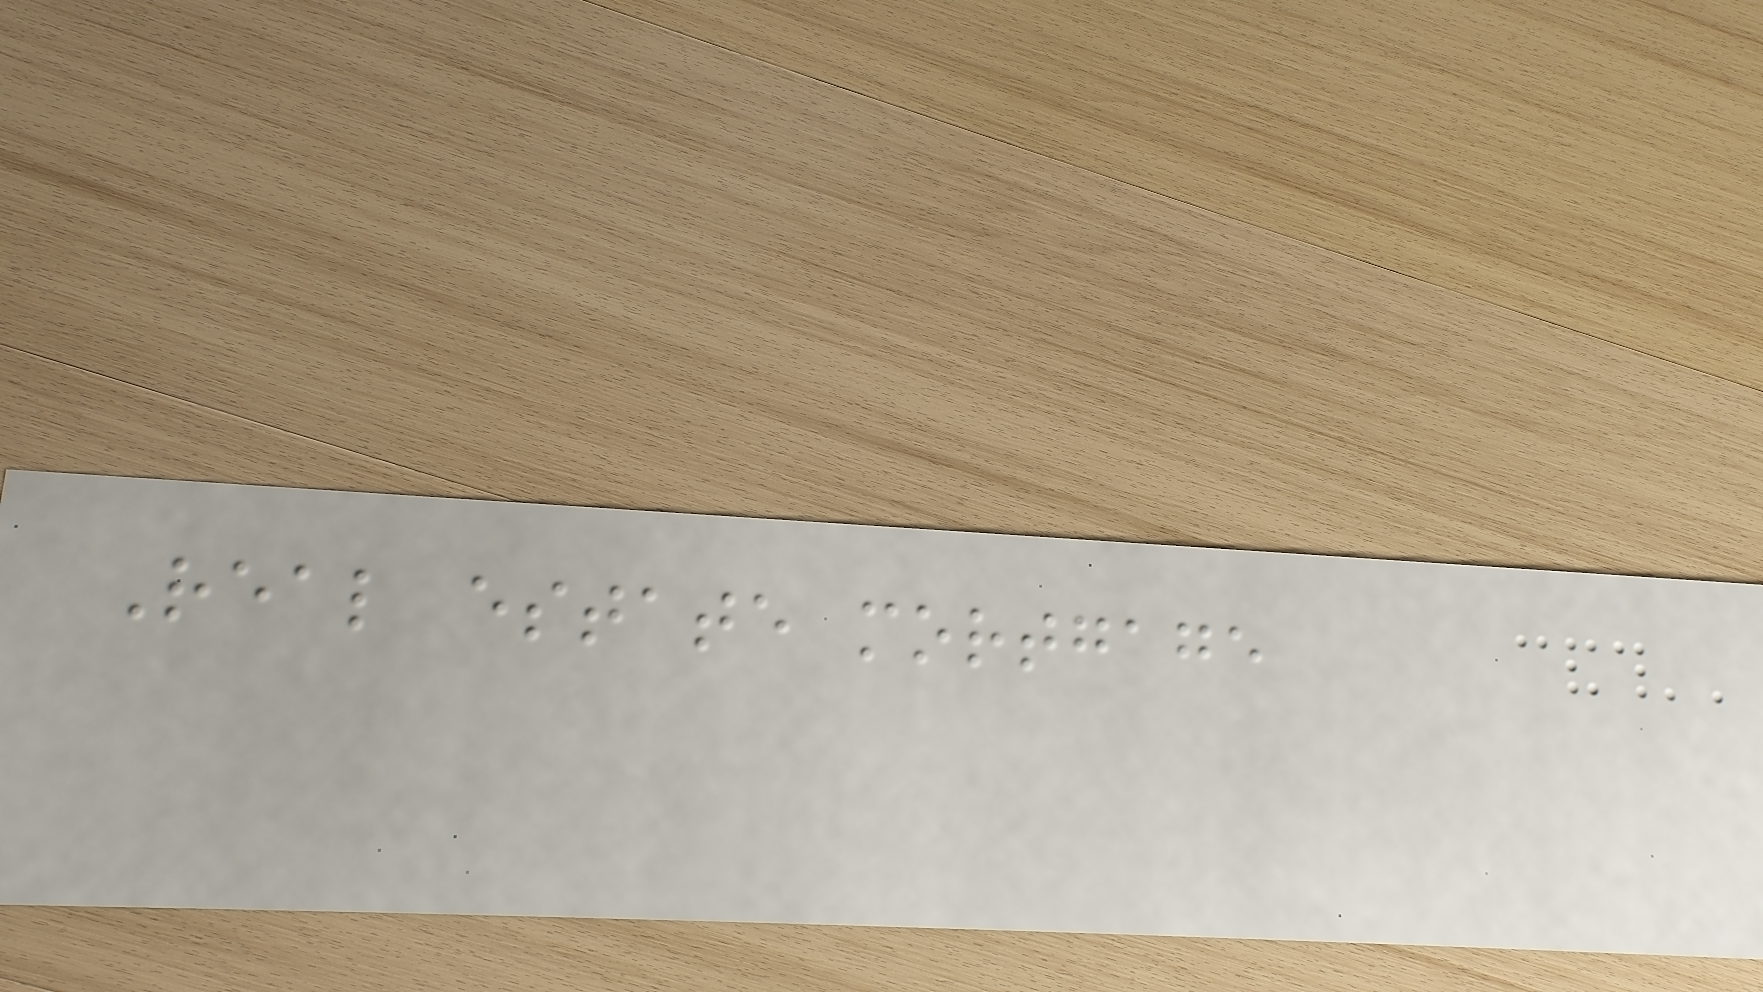Real estate mortgage
